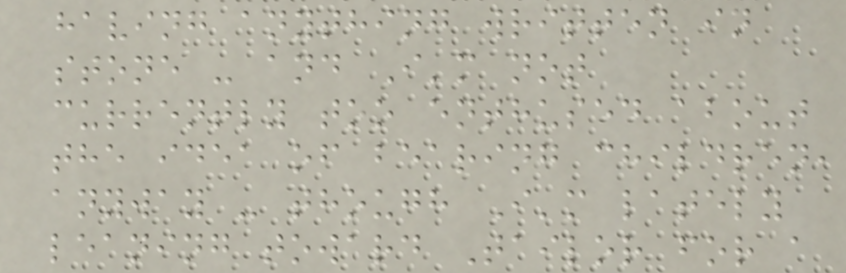having anything written in
stone - and I'm not
currently too enthused about
the idea of bearing children,
anyway - though I'm lately
leaning toward Tailor for a
